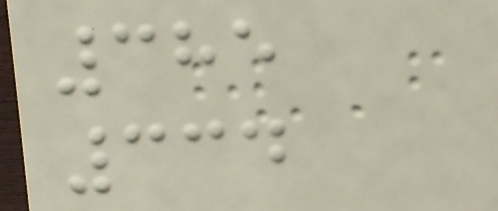385
334
